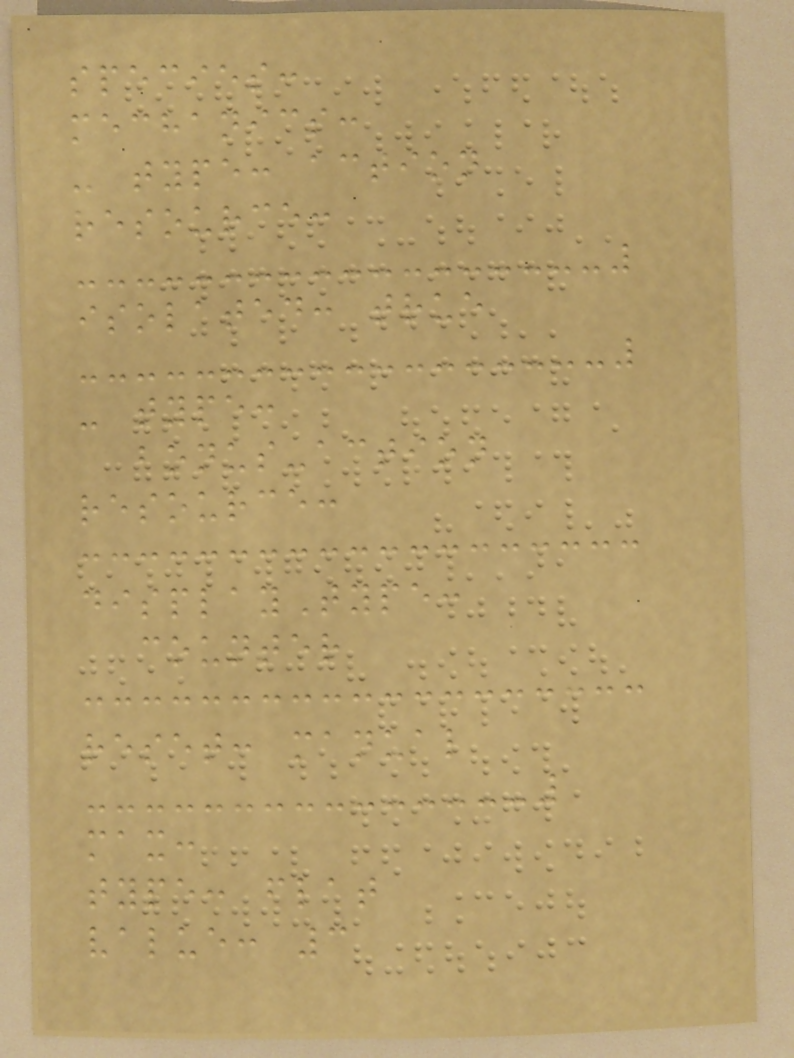species:
mechanics:
- type: action
resource:
isolated: true
- type:
bonus-action
resource:
displayType:
counter
reset: manual
max:
type: flat
value: 3
